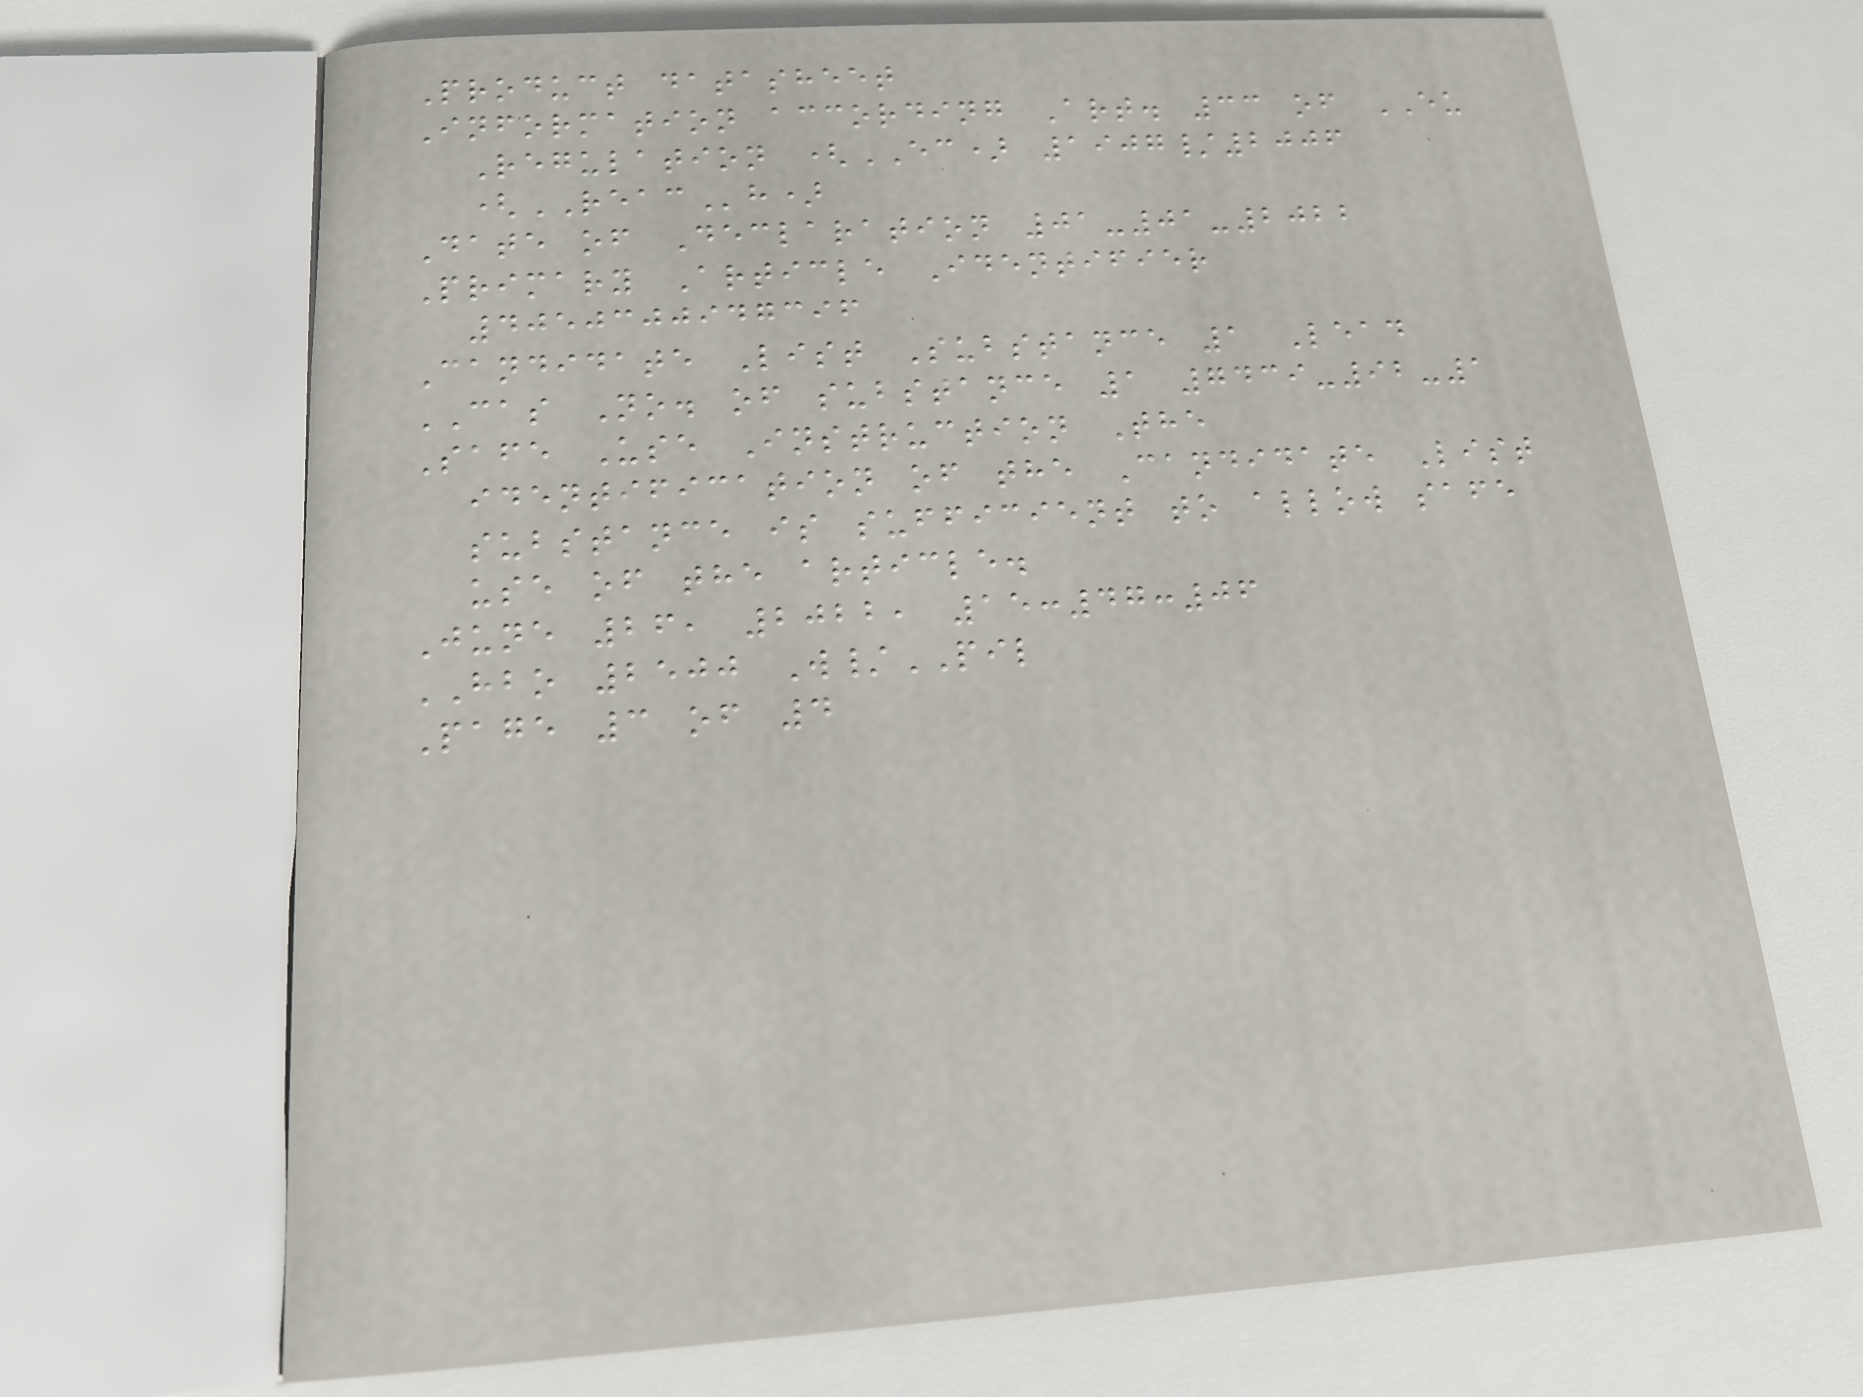Product datasheet
Information according Art. 33 of EU
Regulation (EC) 1907/2006
(REACh)
Date of Declaration 01-01-2022
Primary Article Identifier
4050300947396
Candidate List Substance 1 Lead
CAS No. of substance 1 7439-92-1
Safe Use Instruction The
identification of the Candidate List
substance is sufficient to allow safe
use of the article.
June 26, 2022, 15:47:06
HBO 2500 W/PIL
Page 3 of 4
